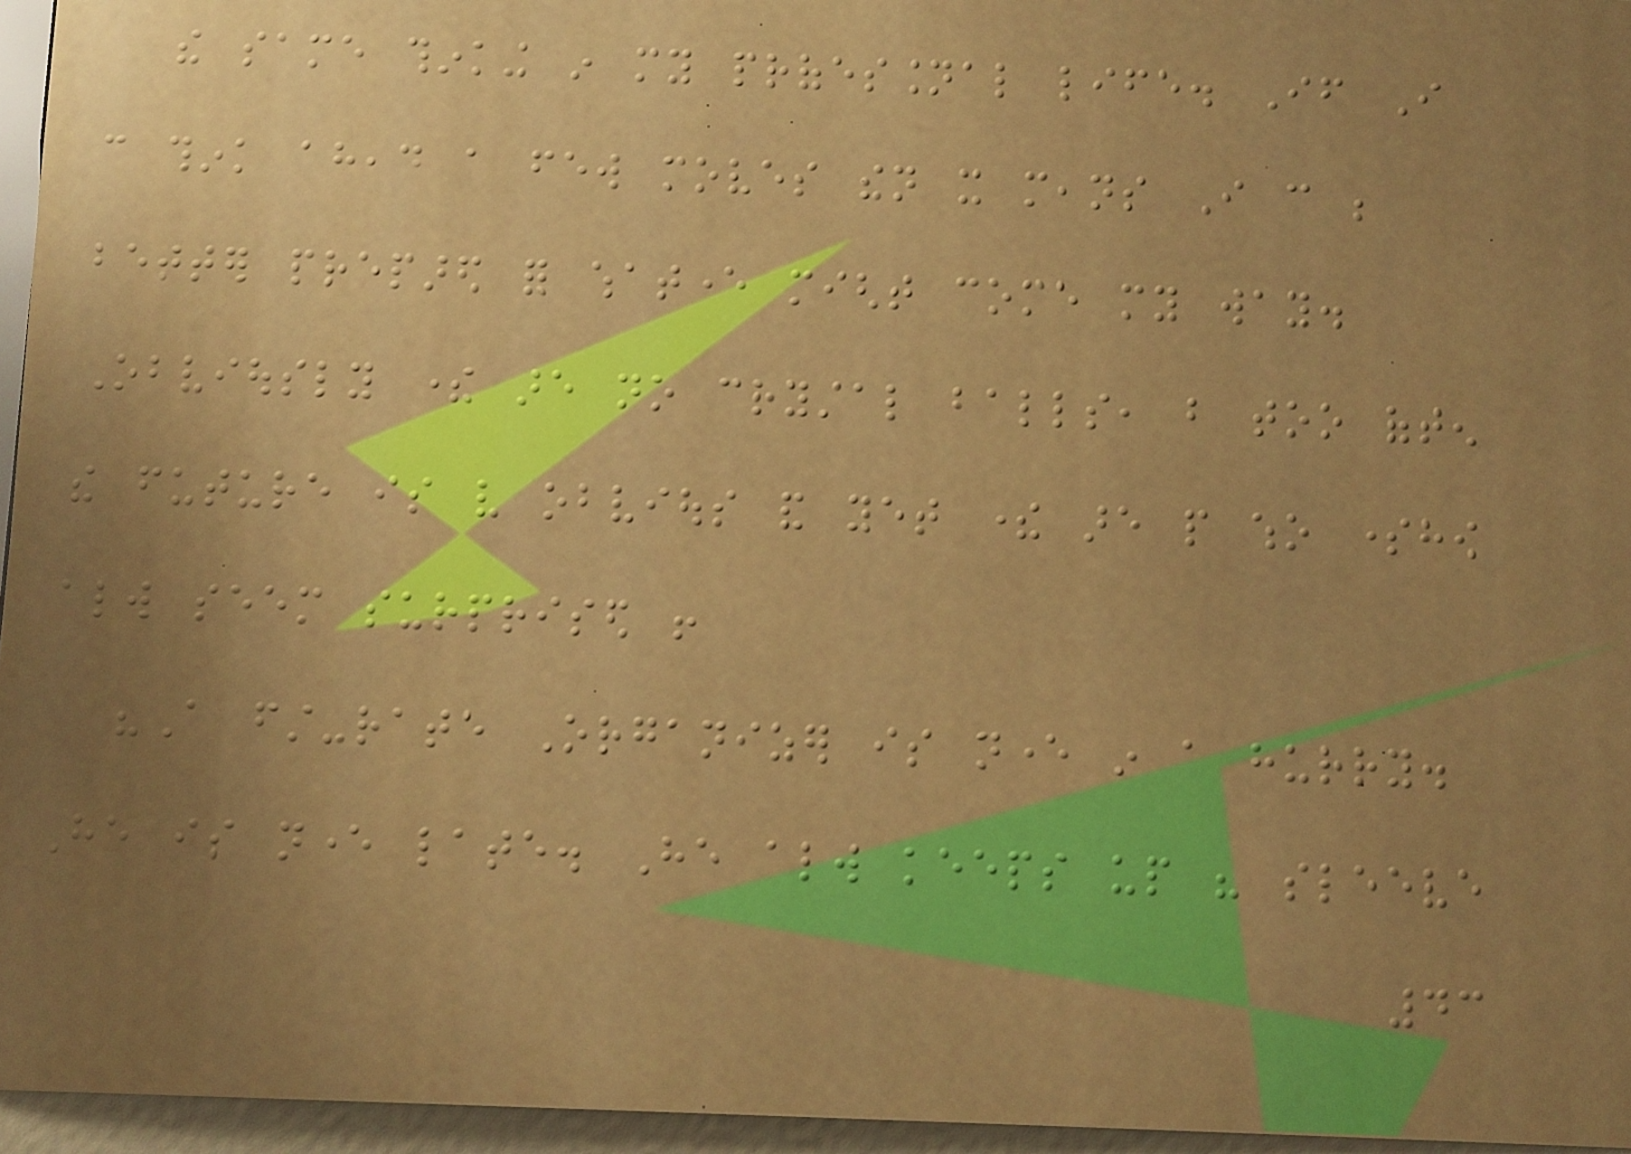the same thinking in my professional life. If I
can think ahead a few moves then it means I can be
better prepared for whatever might come my way.
Obviously there are no crystal balls, but too often
the future is very obvious and yet there are people who somehow
always seem surprised !
"A first-rate Organizer is never in a hurry.
He is never late. He always keeps up his sleeve
43
